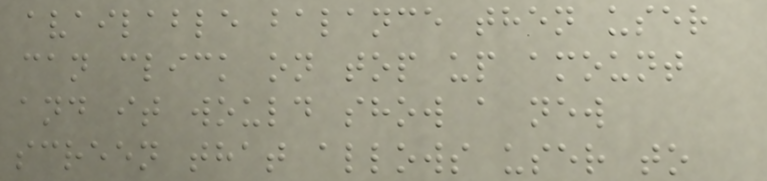available balance then user
can click on top up amount
and it would show a new
screen that allows user to
